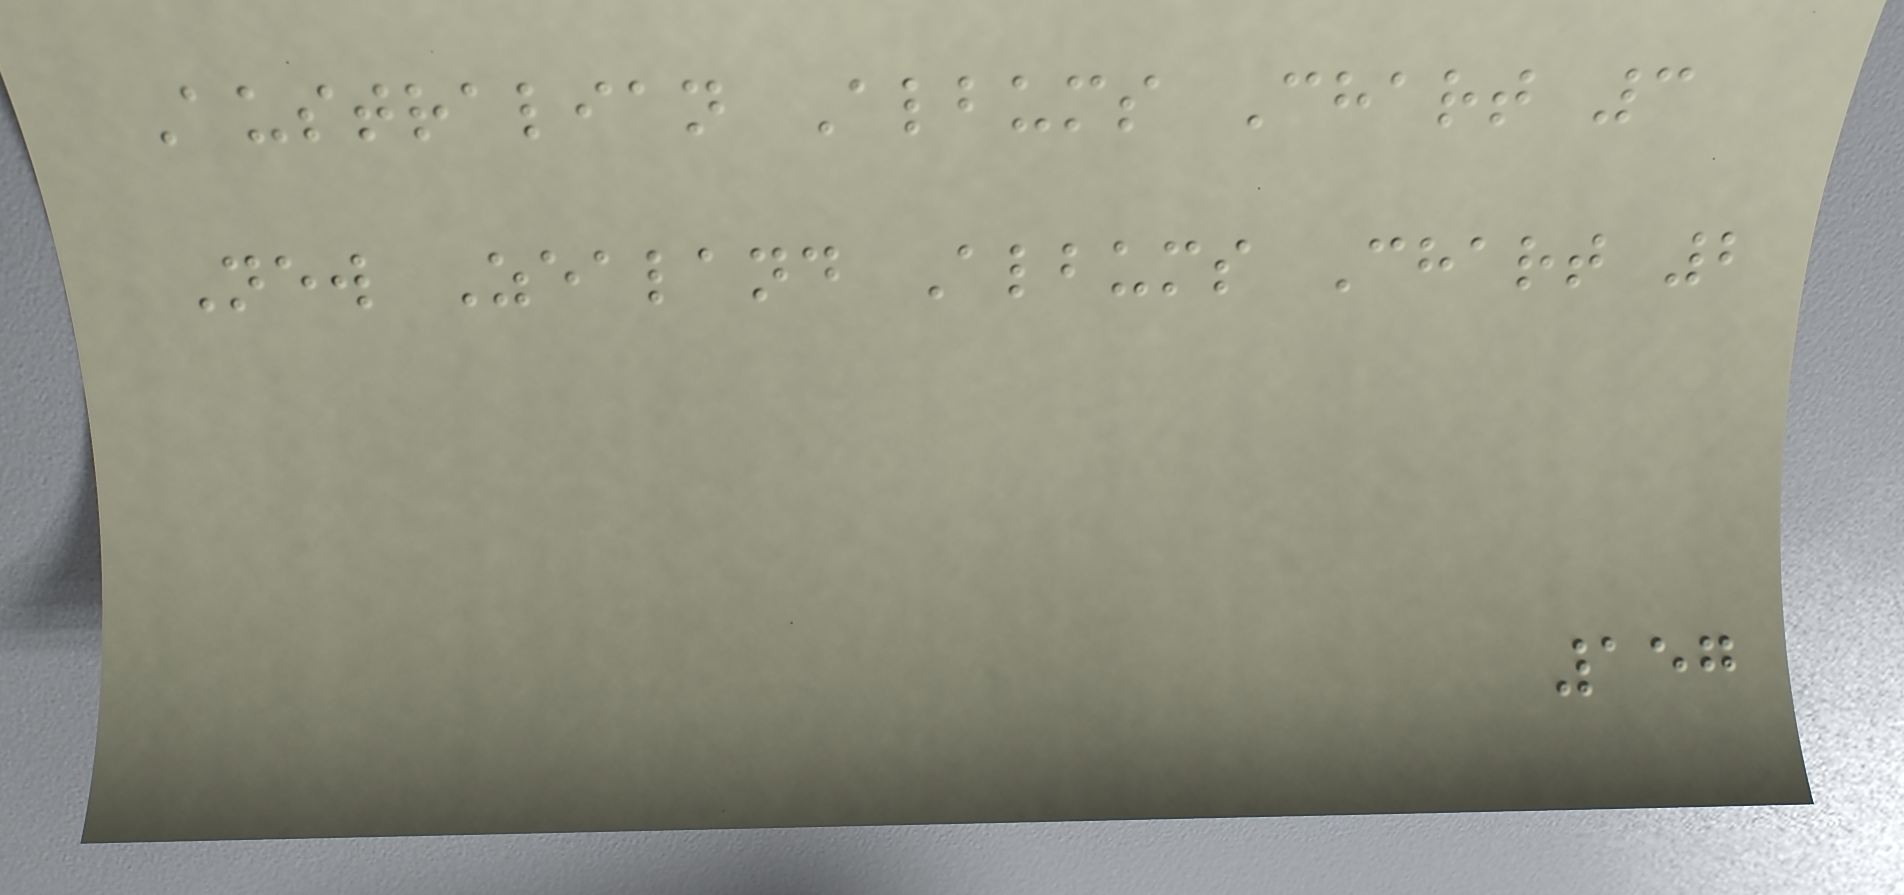Australian Albums Chart 3
New Zealand Albums Chart 2
157
